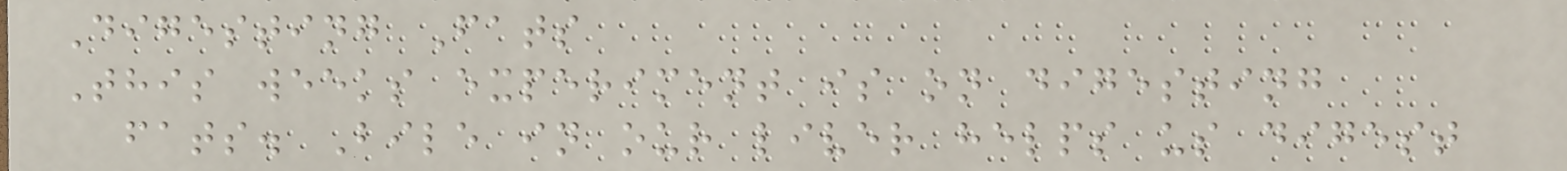Digesting Fats
This weeks experiment is on digesting
fats. Bile in our liver helps us digest
